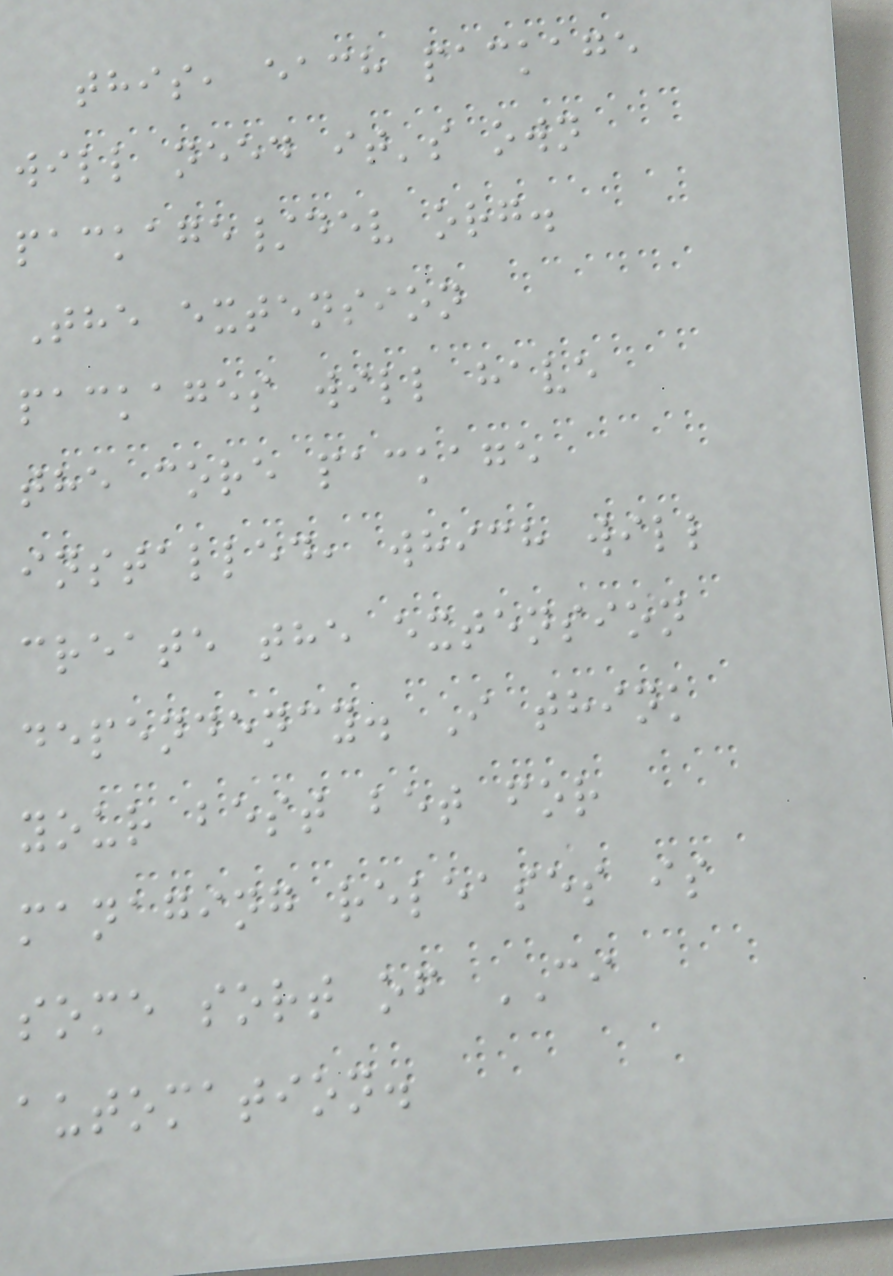this, each package
will need it's own
package/dev org.
The extension
packages will have
the core package
installed, which will
create the extension
dependency. I think
your best bet for
managing releases is
some sort of CI
automation.
